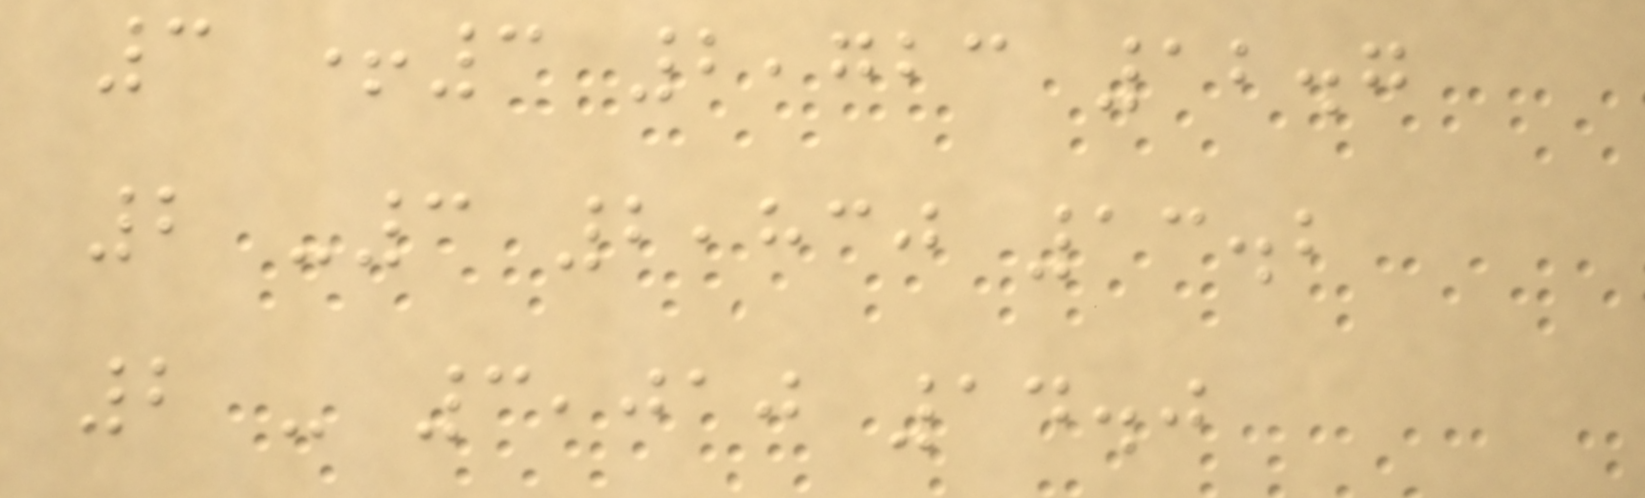3 +3 2,723 12.7
2 -3 2,830 13.2
2 - 3,010 14.0
